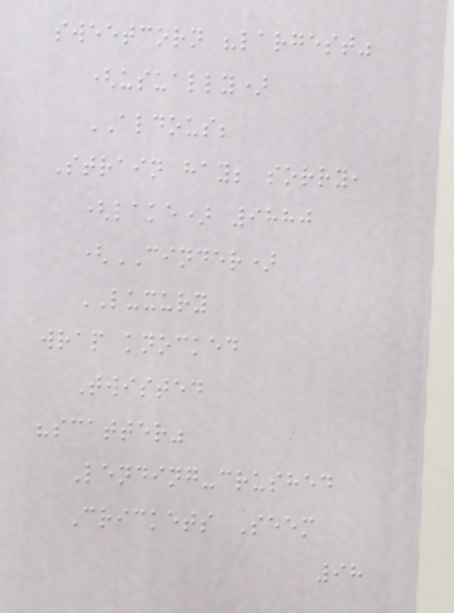sweetcorn "largest"
(usually)
ALDOUS;
Strain hay; sorry,
(lake) 9880
(CINDER)
LUXURY
wrap knocked
Twisted
"scatter"
Lending-crushed
Crickets Seem
98
